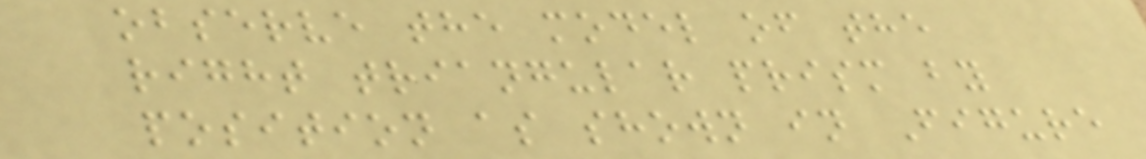observe the model of the
right triangular prism by
position as shown in Figure
